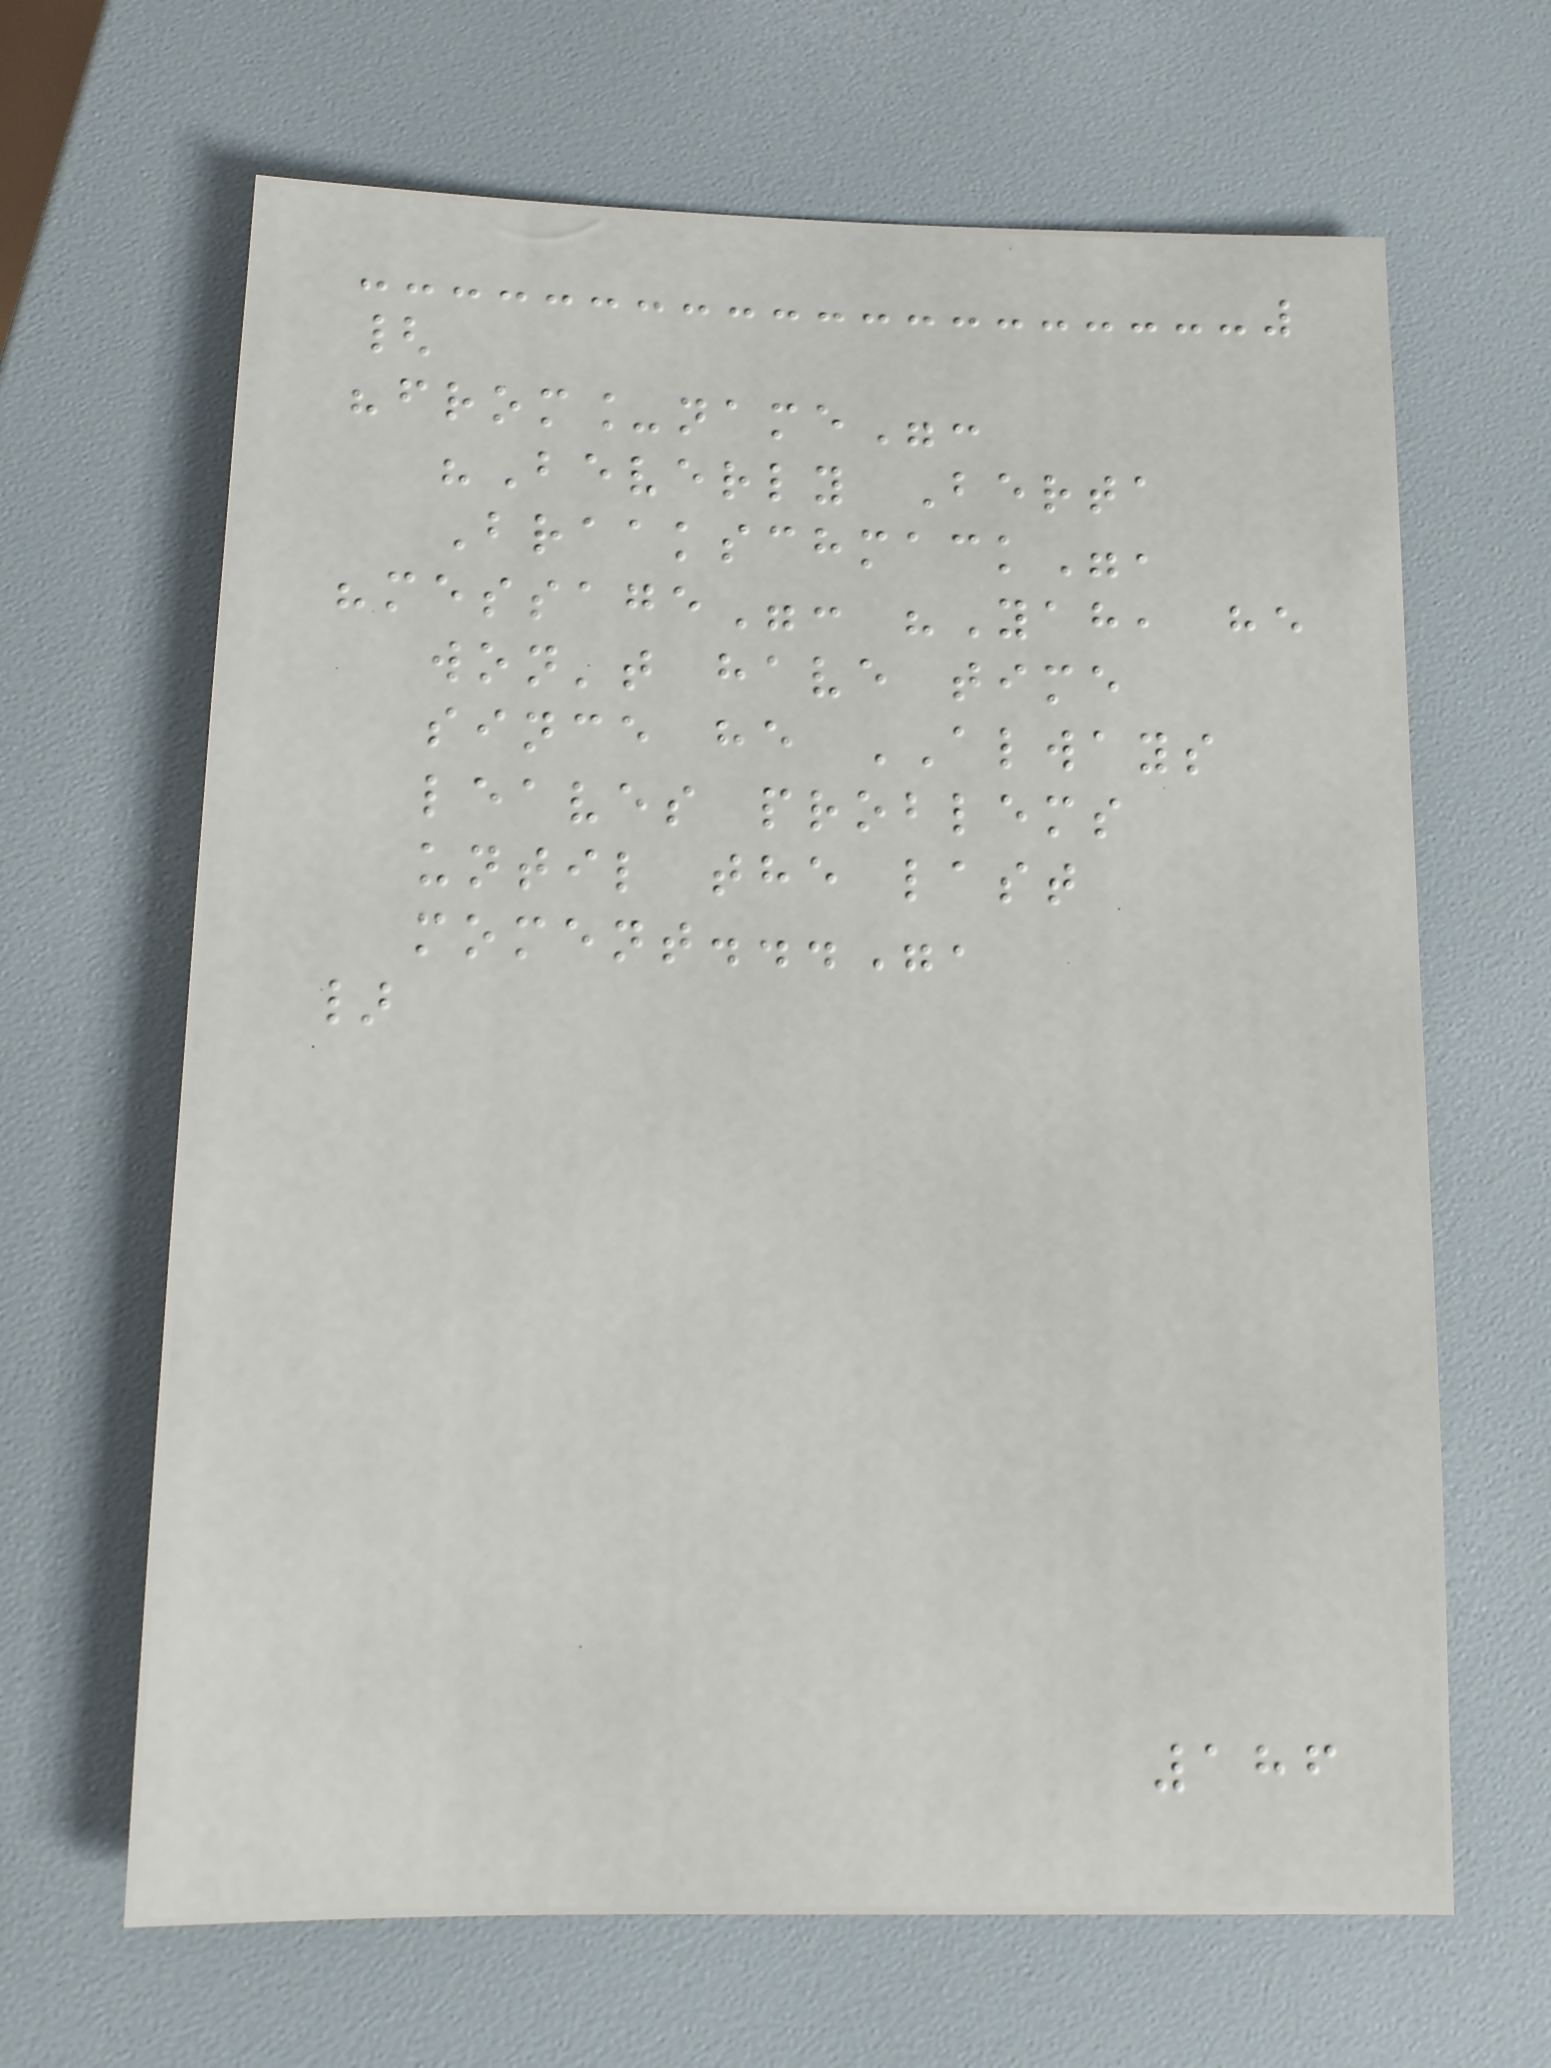{
"from_name":
"Beverly Berta
Braakschmack",
"message": "Yah, he
won't have time
since he ALWAYS
leaves problems
until the last
moment...",
}
186
